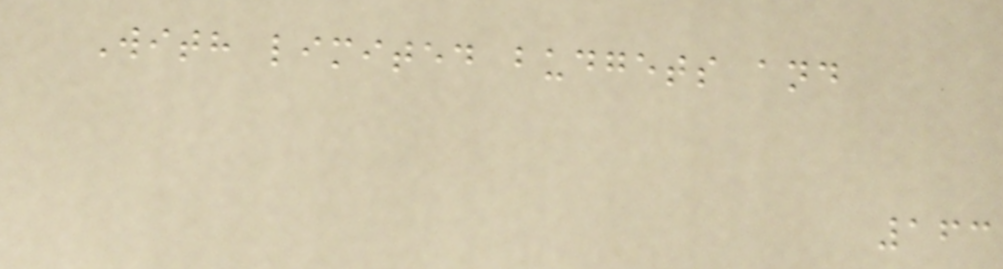With limited budgets and
163
